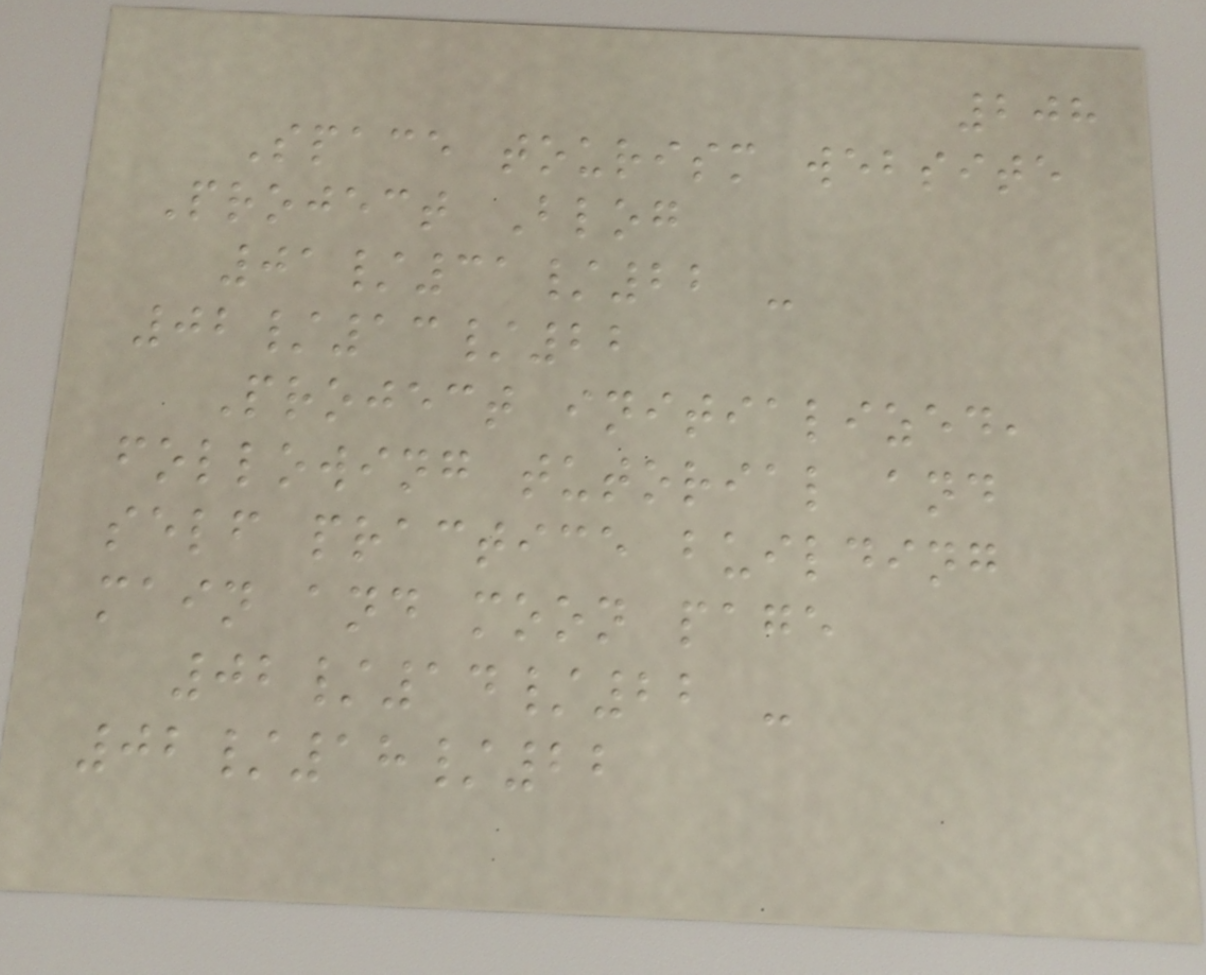208
Space tourism website
Project Blog
01/31/22 -
02/13/22
Project initialized,
following tutorial and
self practice building
main and moon page
02/14/22 -
02/18/22
